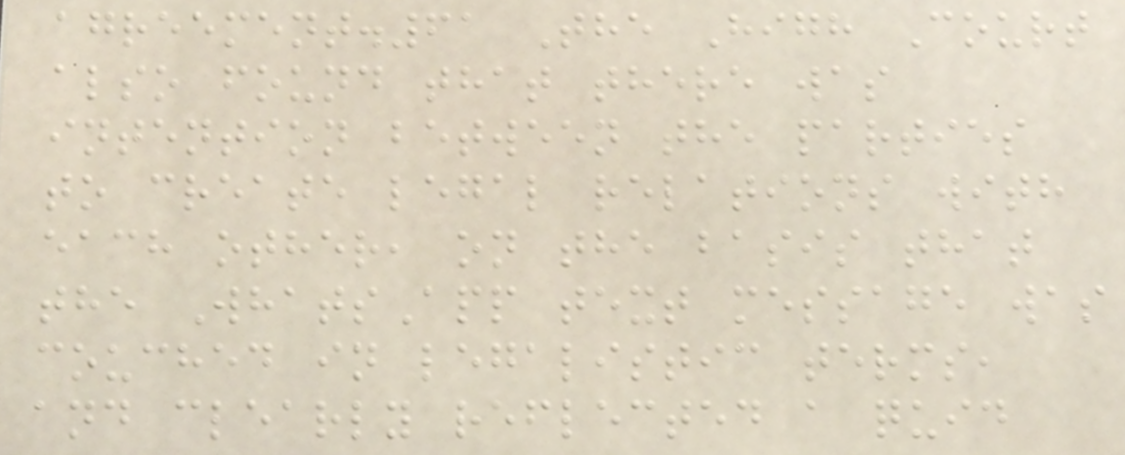agreement.61 The High Court
also found that there was
intention between the parties
to create legal relations with
each other, on the basis that
the WhatsApp text message was
couched in legalistic terms,
and clearly reflected a quid
